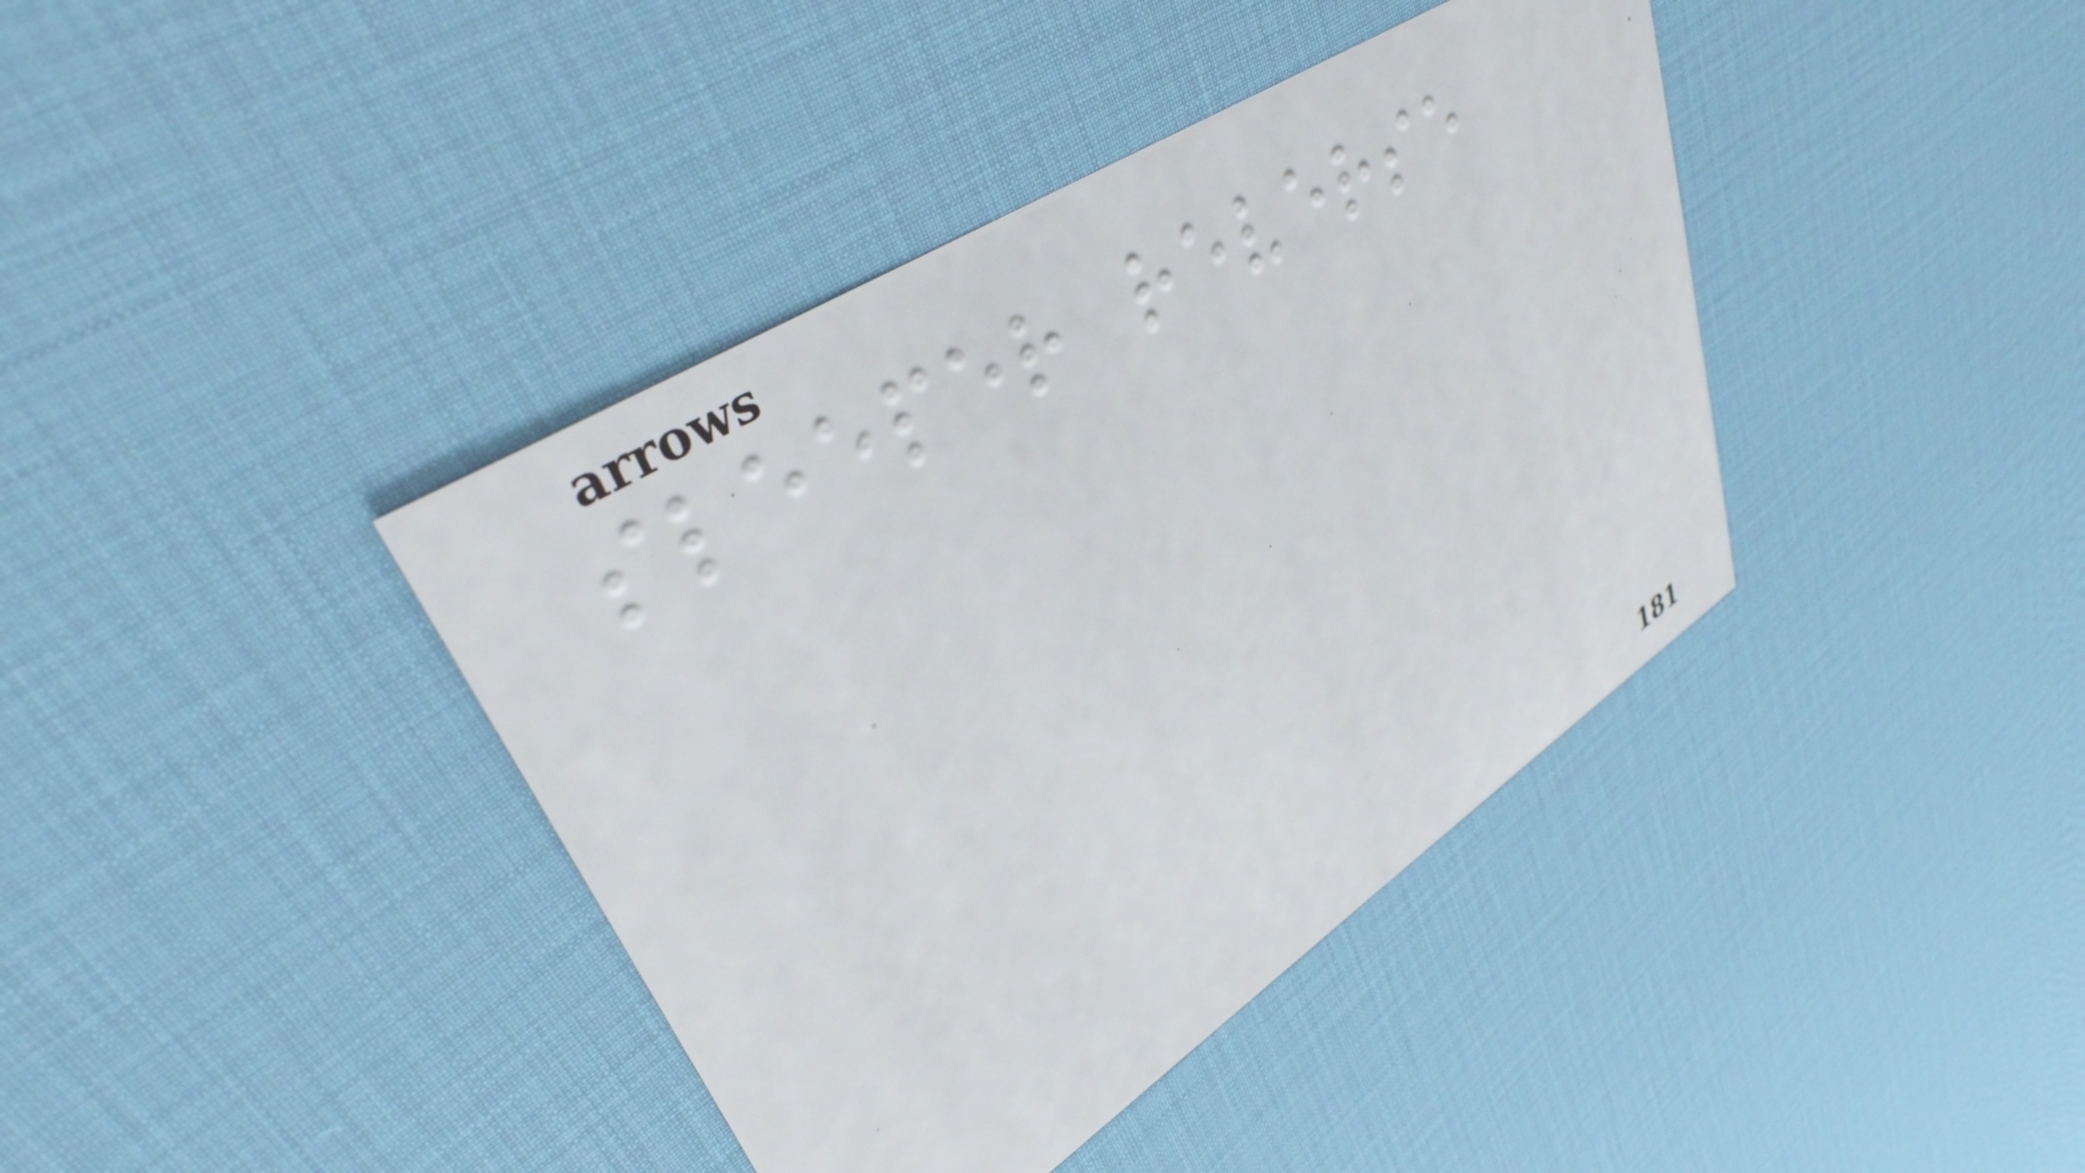sleeper reverse
